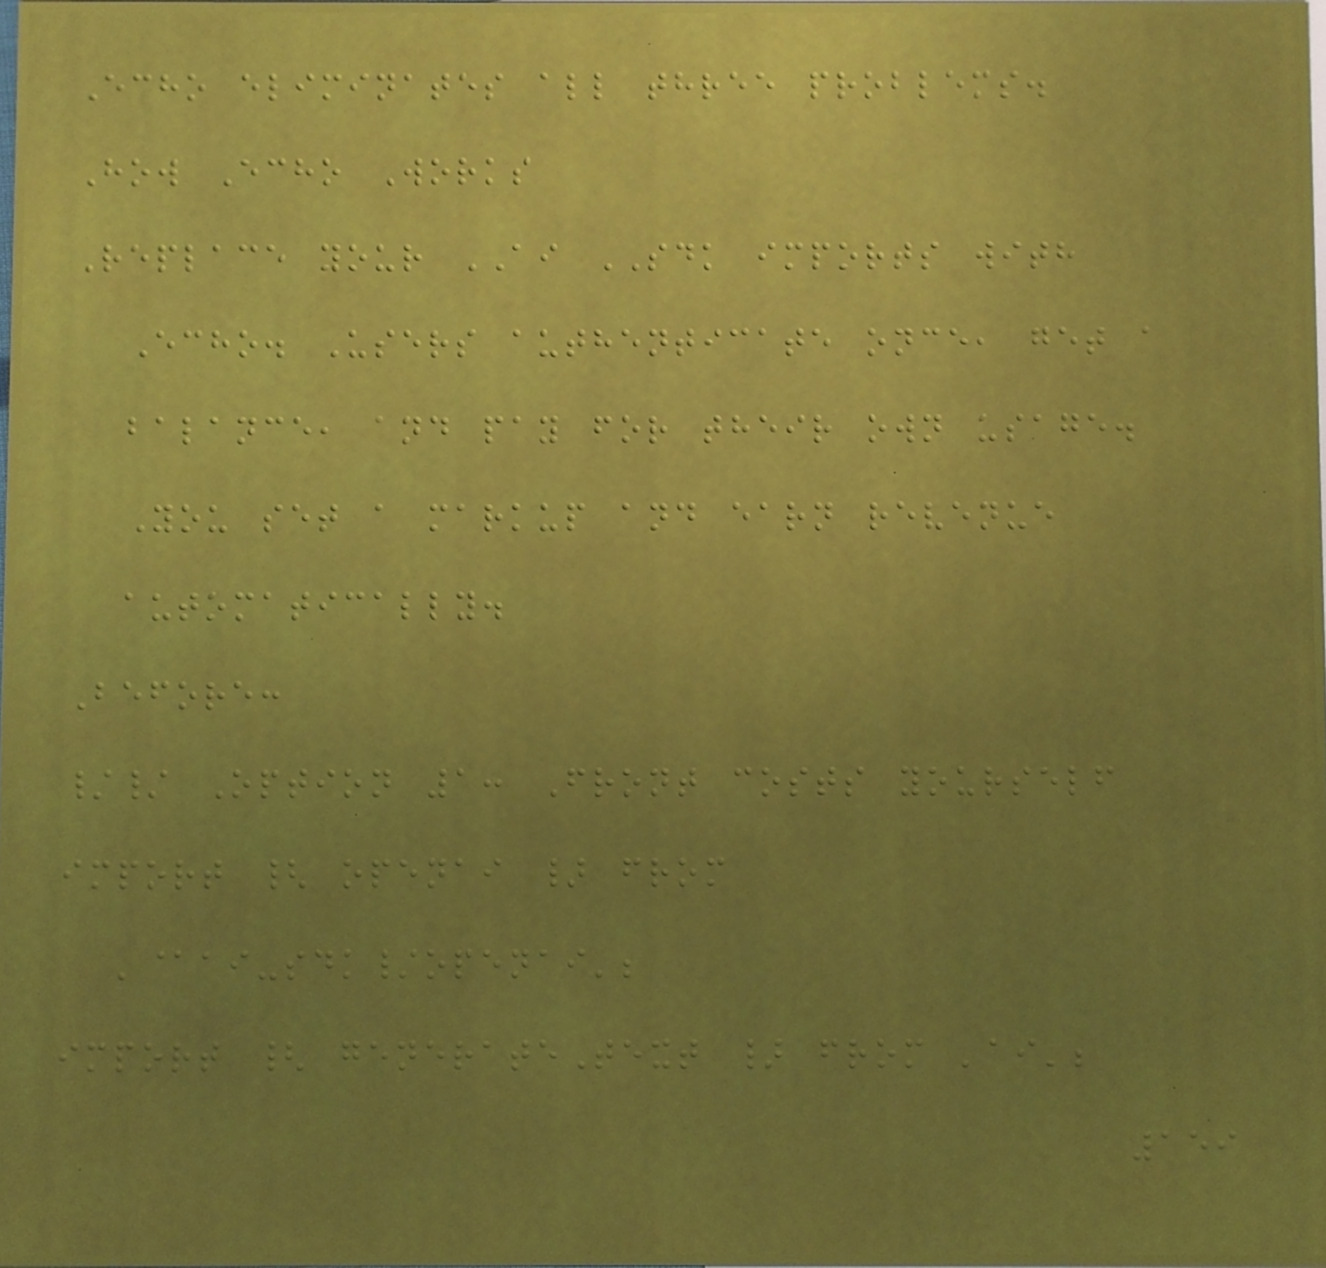Echo eliminates all three problems.
How Echo Works
Replace your AI SDK imports with
Echo. Users authenticate once, get a
balance, and pay for their own usage.
You set a markup and earn revenue
automatically.
Before:
// Option 1: Front costs yourself
import { openai } from
'@ai-sdk/openai';
import { generateText } from 'ai';
159
